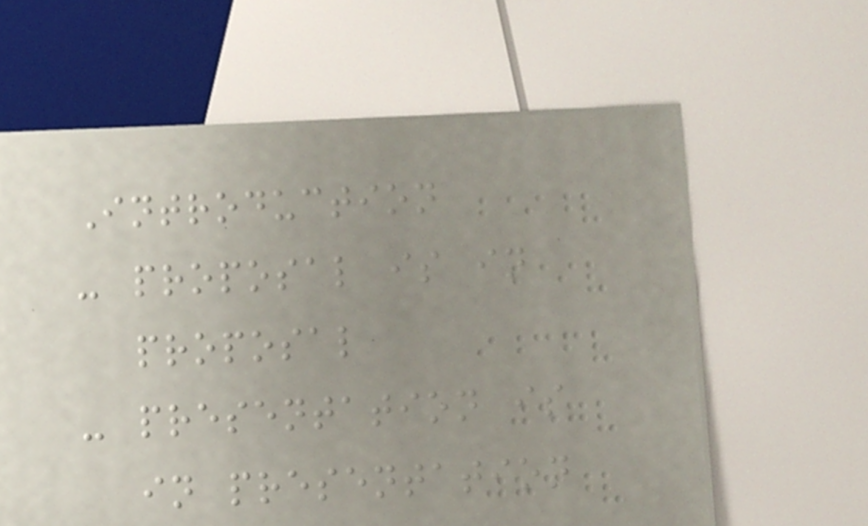Introduction
- proposal is in
proposal
- presentation is
in presentation
